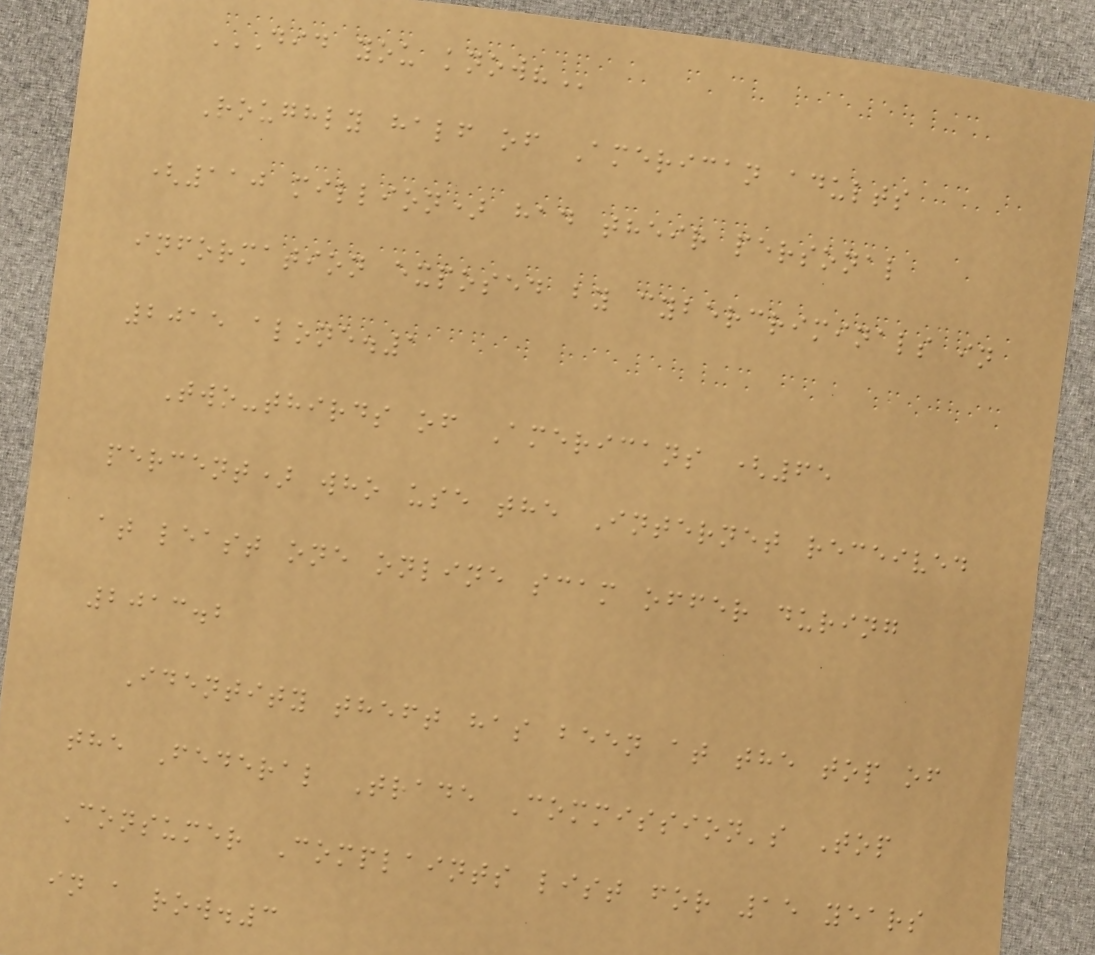DID YOU KNOW?
Roughly half of American adults
(110 million) had their personal
information exposed by cybercriminals in
2015 alone.1
Two-thirds of Americans (65
percent) who use the Internet received
at least one online scam offer during
2013.2
Identity theft has been at the top of
the Federal Trade Commission's Top
Consumer Complaints list for 15 years
in a row.3
